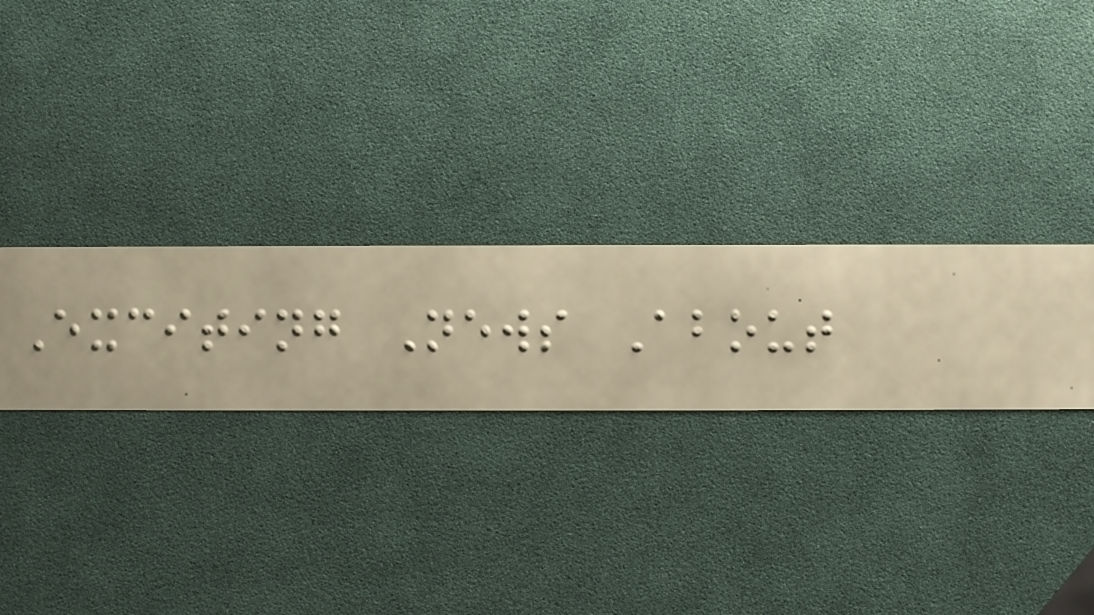Exciting News About
